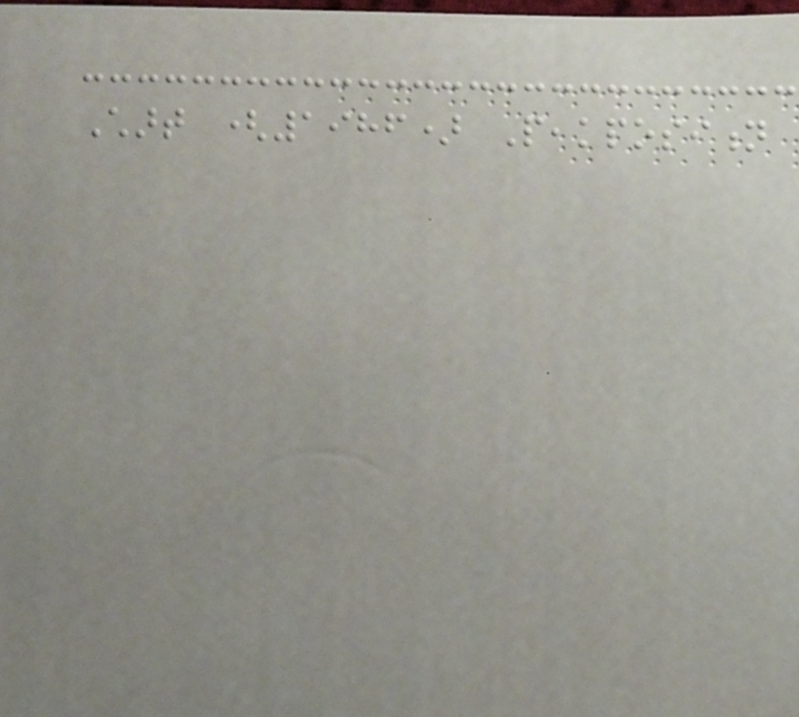Chart (1986) Peakposition
